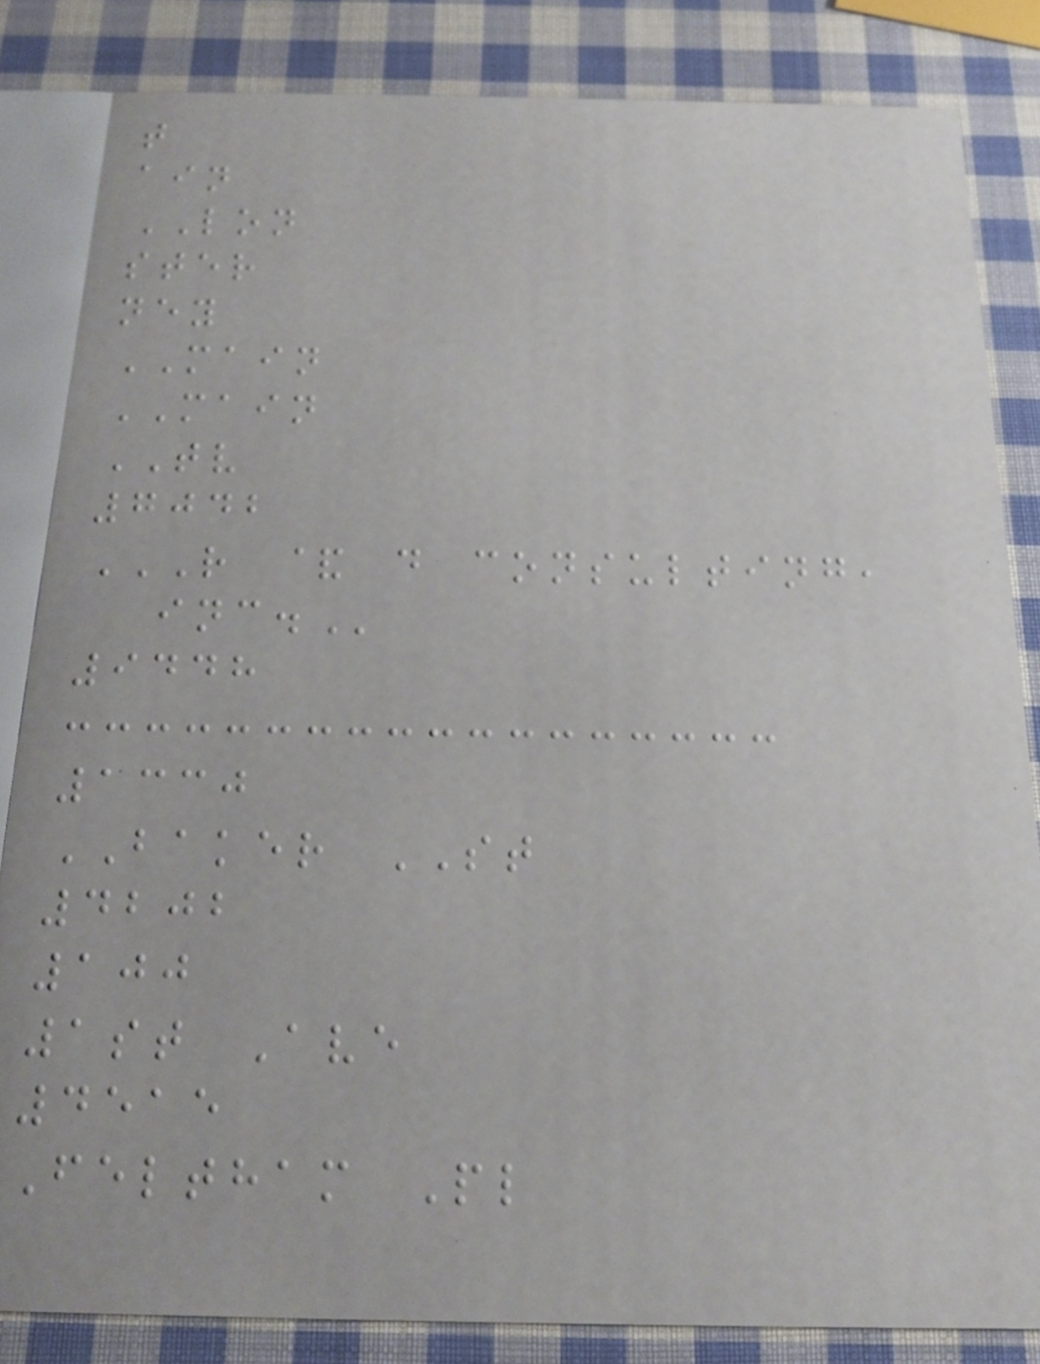t
ain
LON
ster
ney
MAIN
MAIN
TV
7042
R & D CONSULTING,
INC.
9448
1330
BAKER ST
4202
100
1st Ave
4515
Feltham Pl
